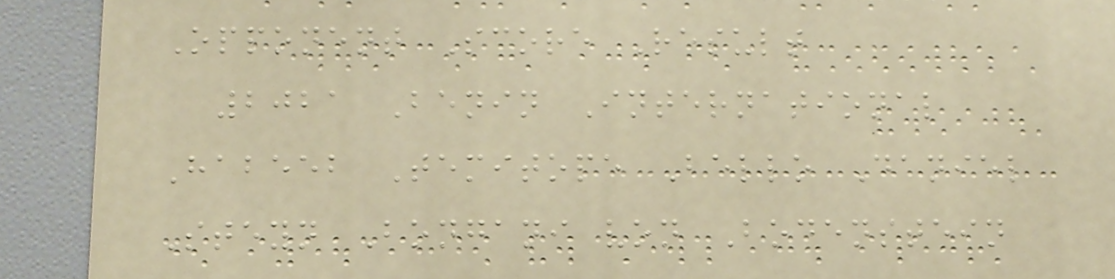Opponent Score Result
2021 Benin International
Habeeb Temitope Bello Daniel
Steyn Bongani von Bodenstein
